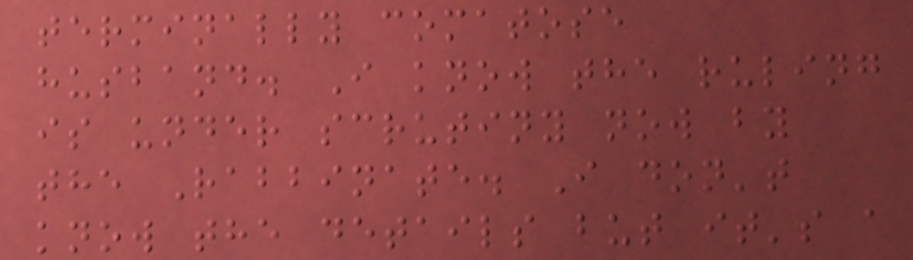terminally comatose
husband. I know the ruling
is under scrutiny now by
the Rabbinate. I don't
know the details but it's a
